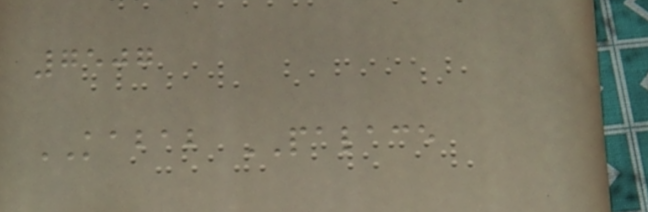7507
KABAB PALACE
